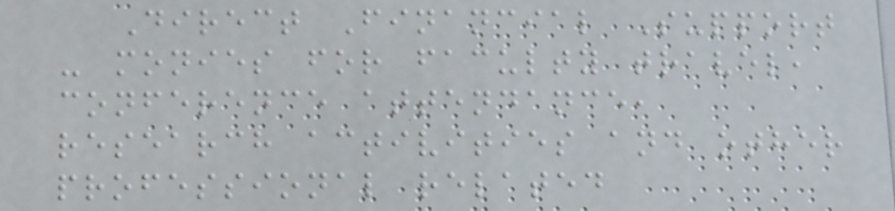Direct Financial Support
- monies for faculty travel,
conference attendance,
research activities and other
professional related
